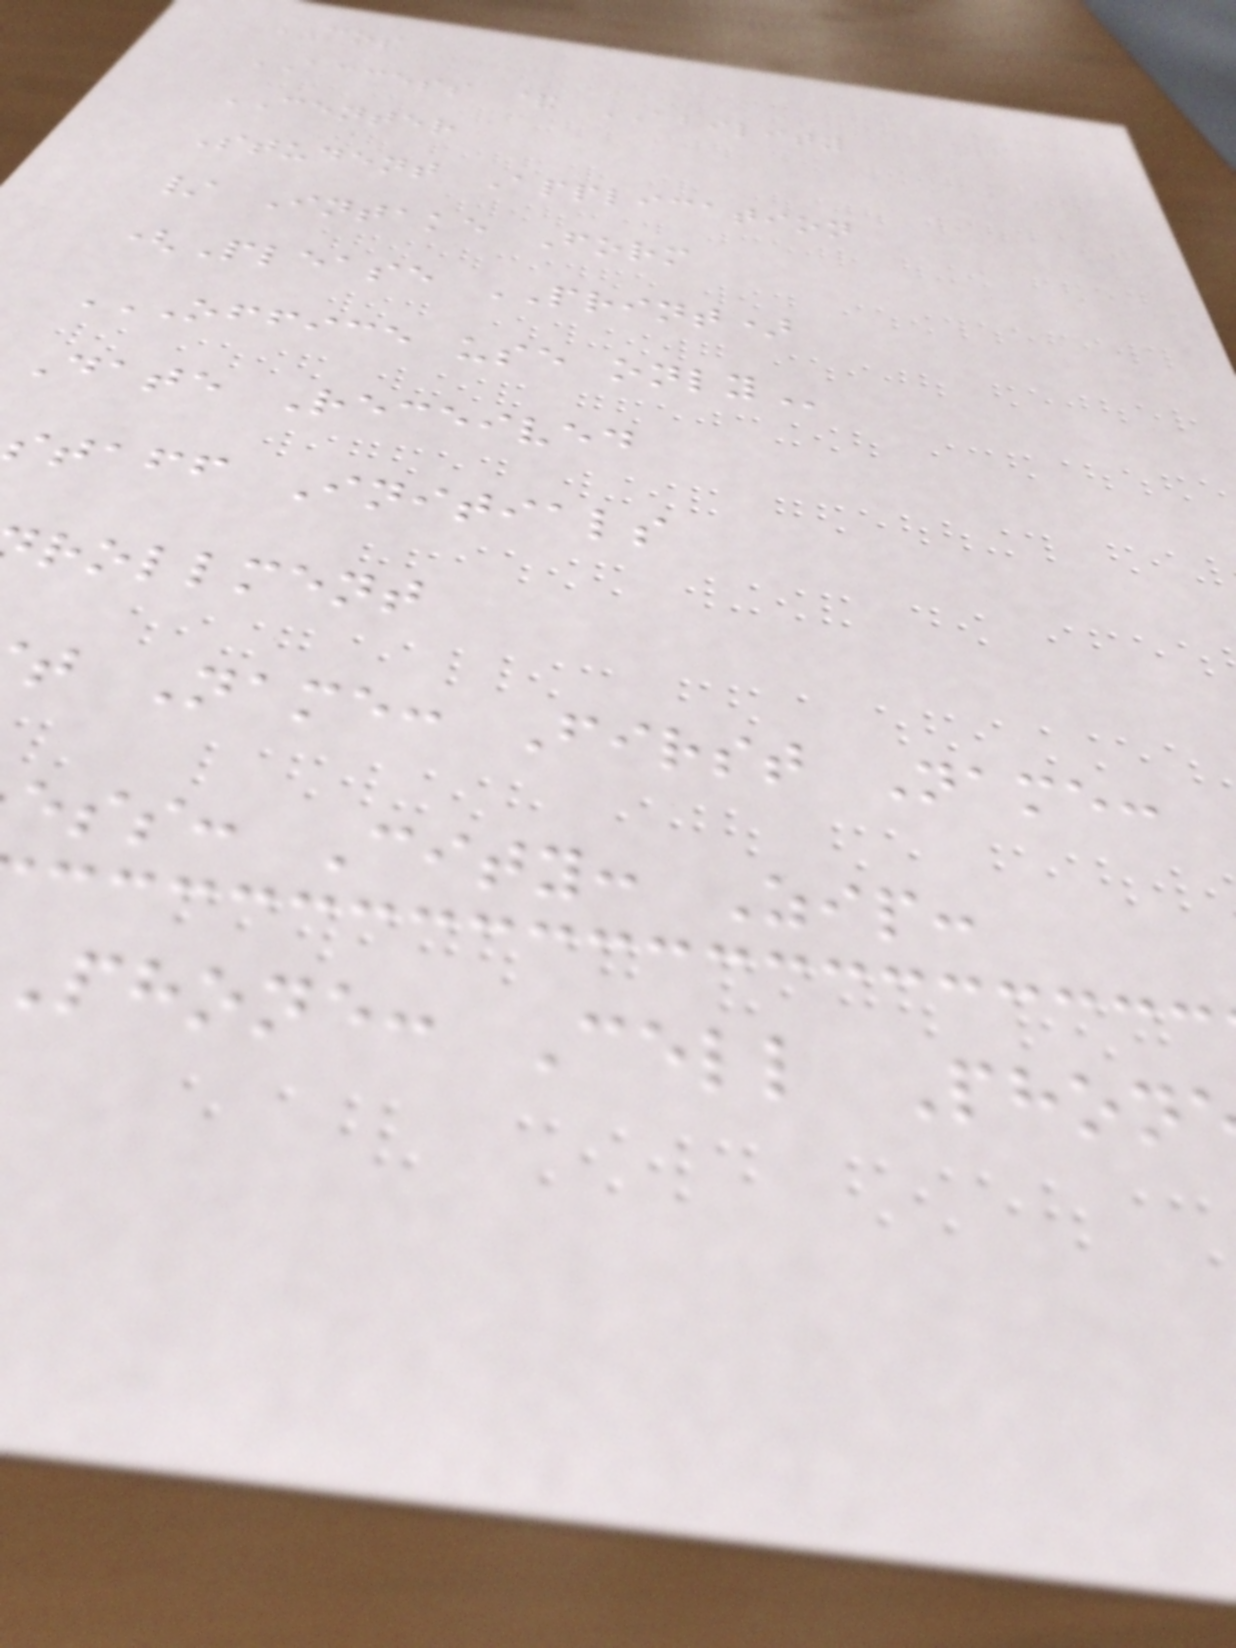COS
ACCESS & ABILITY
CENTER
Student Application
/ Intake Form
(Please PRINT)
OFFICE USE ONLY
Date Received
staff Initials
rollment
t Name: First Name:
ess: City: Zip:
phone: Cell Phon
